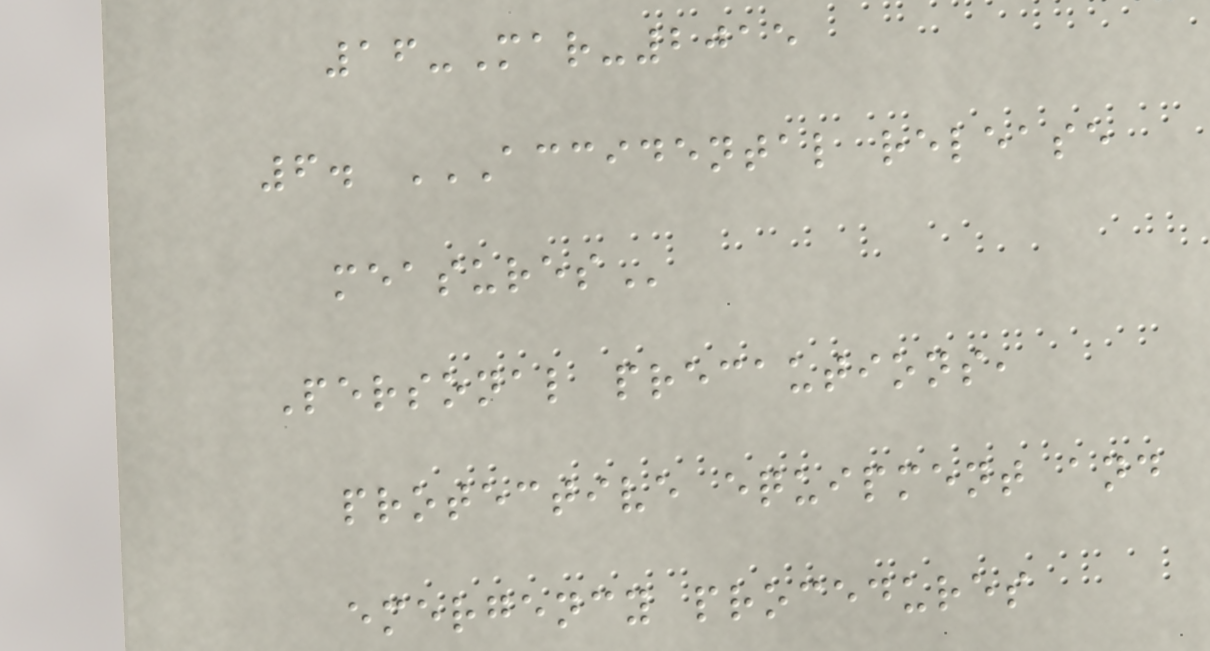16-Mar-2015
6. ACCIDENTAL RELEASE
MEASURES
Personal precautions,
protective equipment and
emergency procedures
